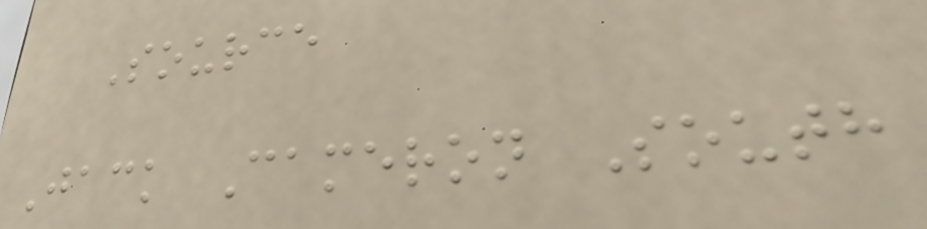Source
Jack Cameron South
